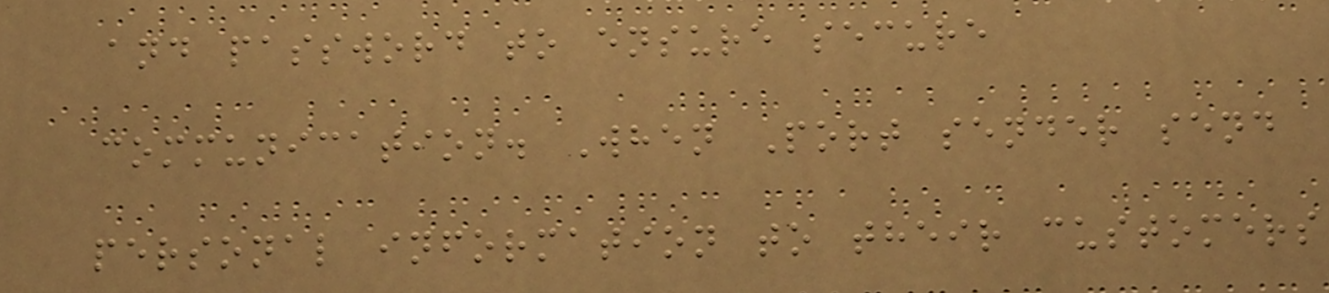and password to ensure secure
communication. When Port sender send
personal information to their customers
